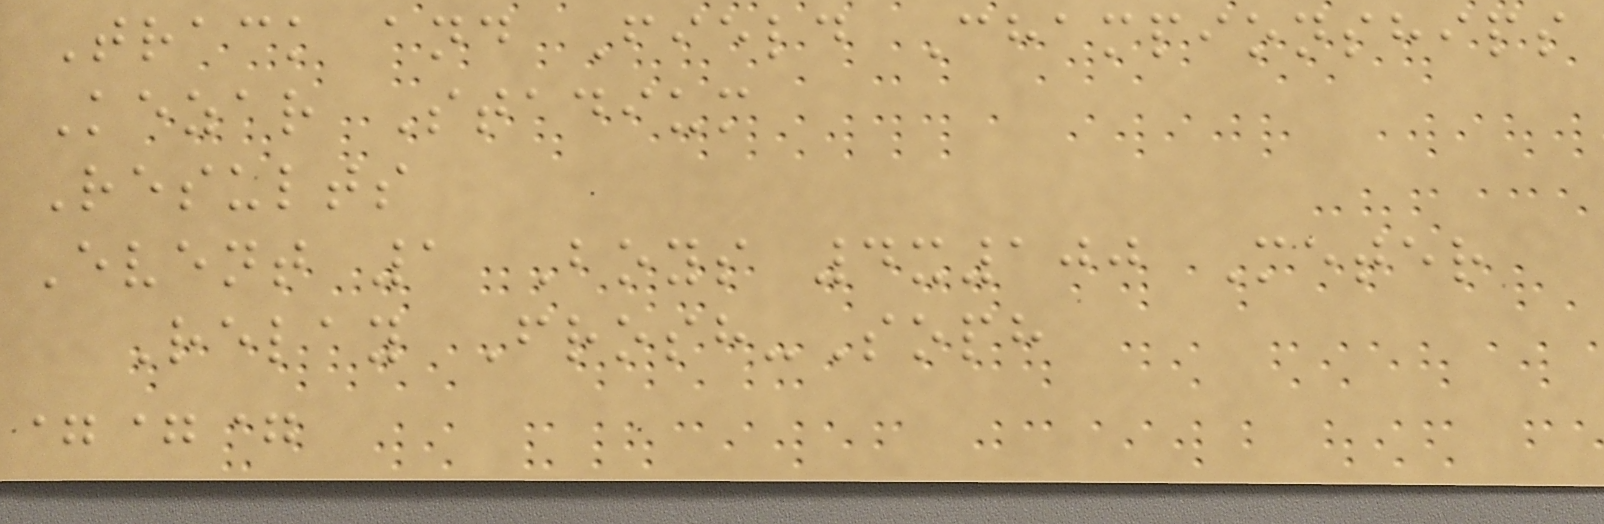Track and Field Championships
Kezar Stadium
Results
Event 1 Boys 4x100 Meter
Relay Frosh-Soph
===
